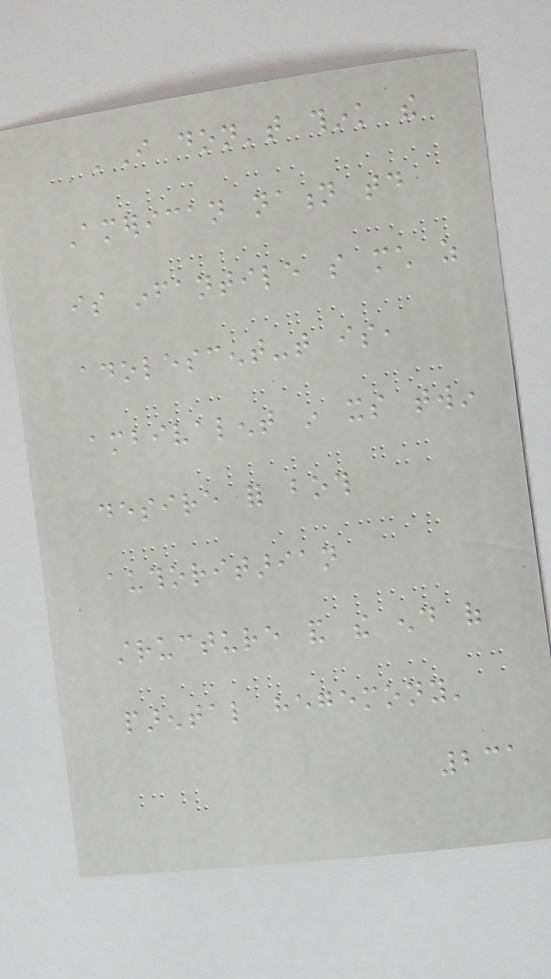'I don't think the
American nation today
is infantile so much as
adolescent-that is,
ambivalent in its twin
desire for both
authoritarian
structure and the end of
parental hegemony'
231
